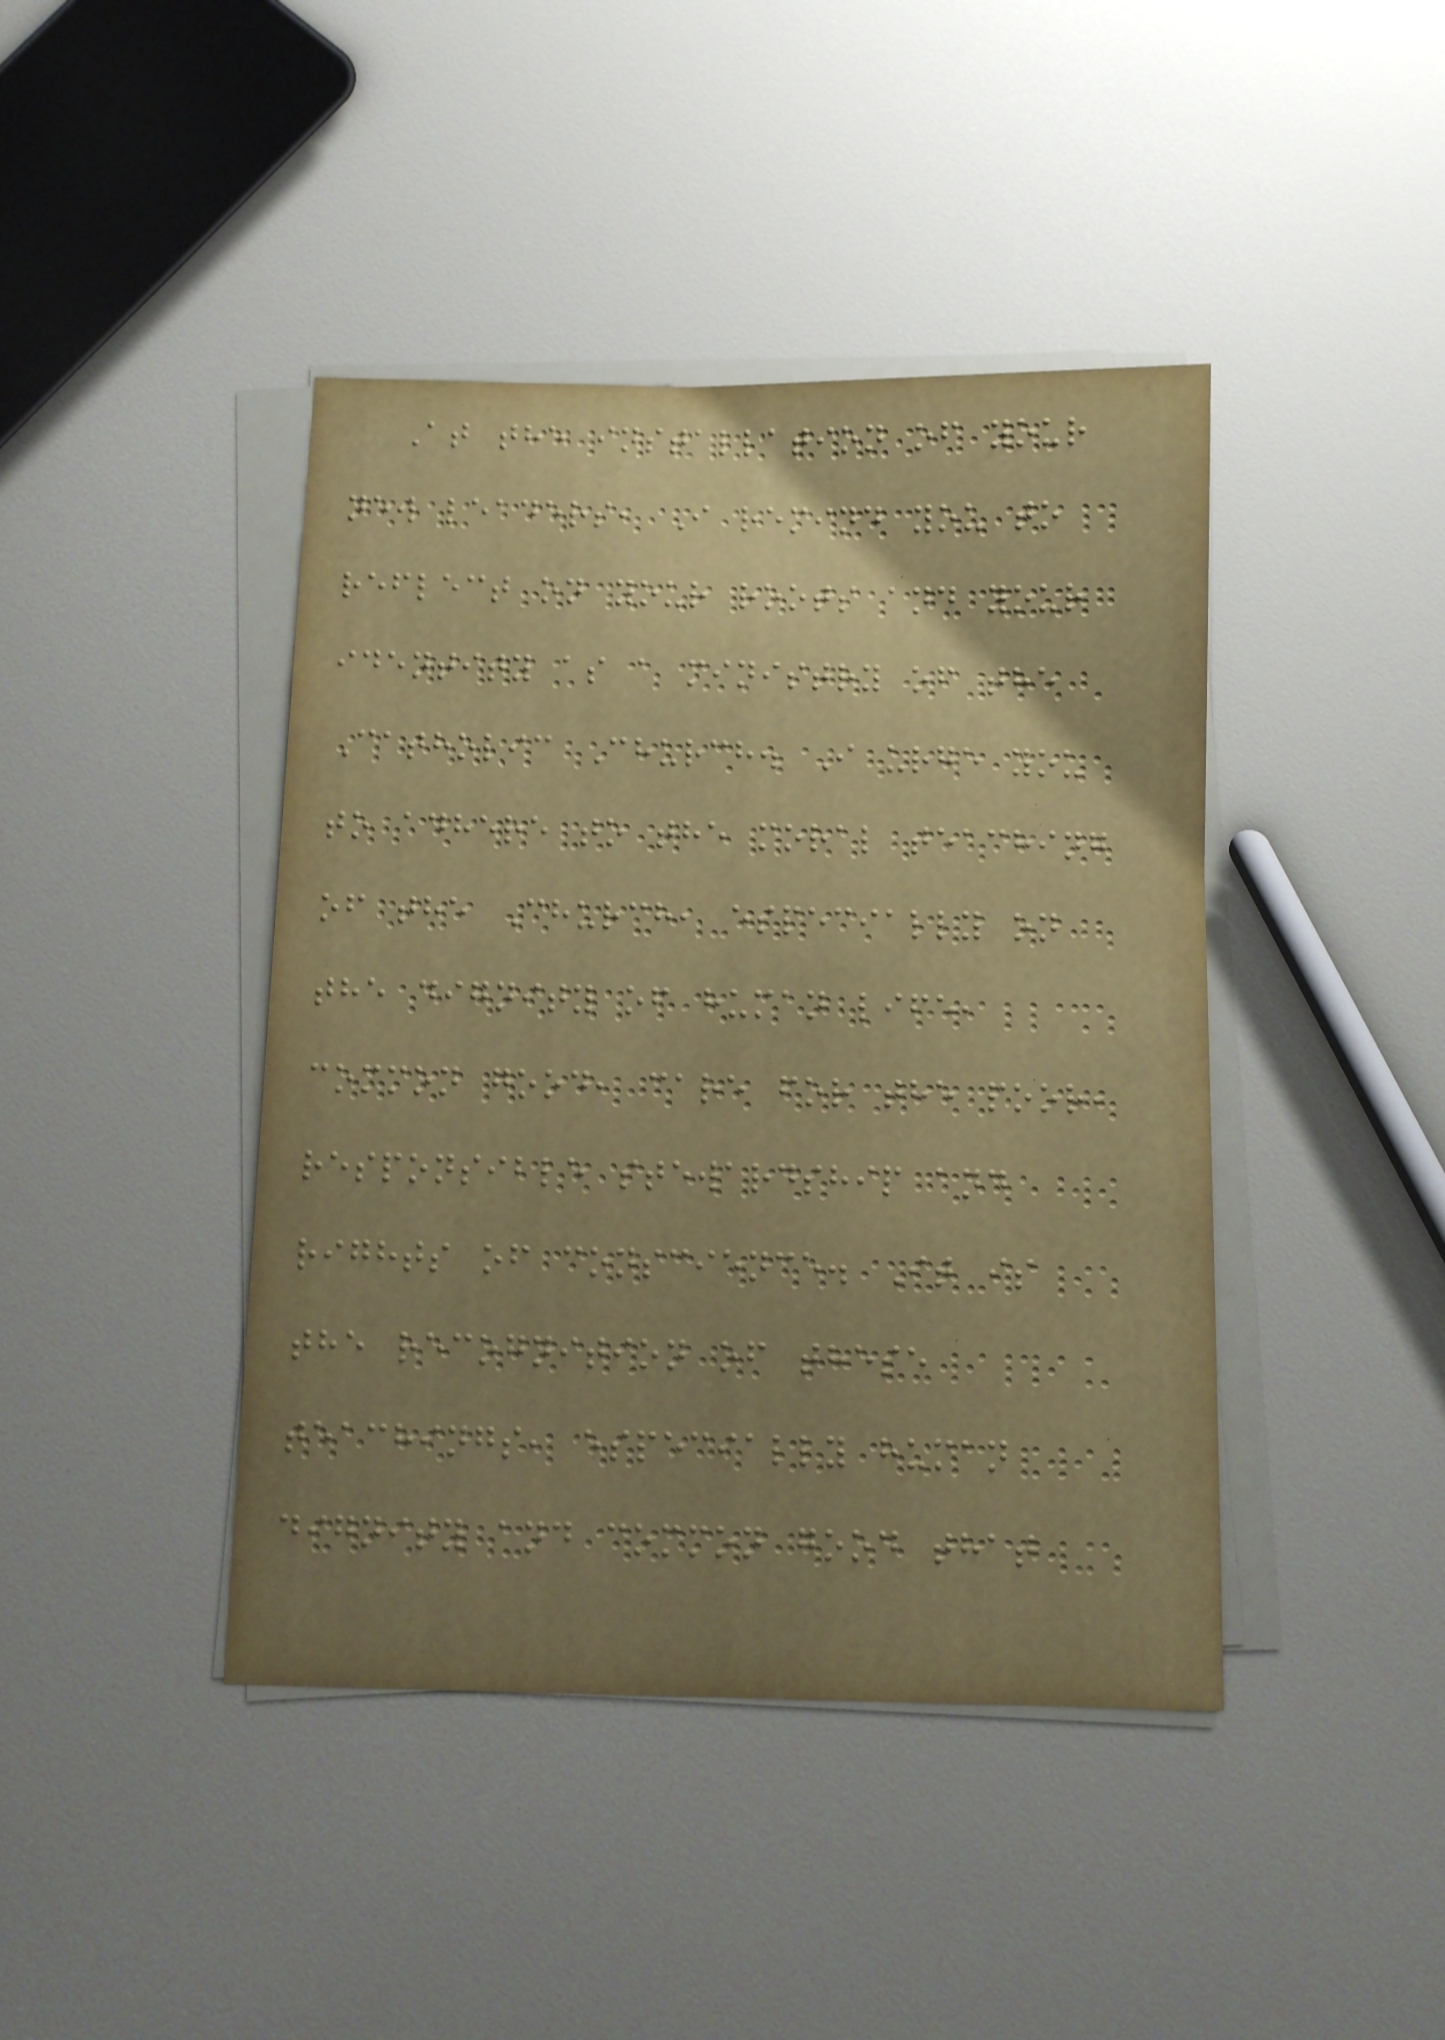At the installation of your
new leaders, I remind you to
reflect on your roots and your
identity as a ministry of the
Catholic Church. I urge you
to adhere to the moral teaching
of the Church, especially on
the dignity of human life,
common good, care for the poor,
responsible stewardship and
rights of conscience. It is
the recognition of these
teachings, especially human
dignity and common good that
